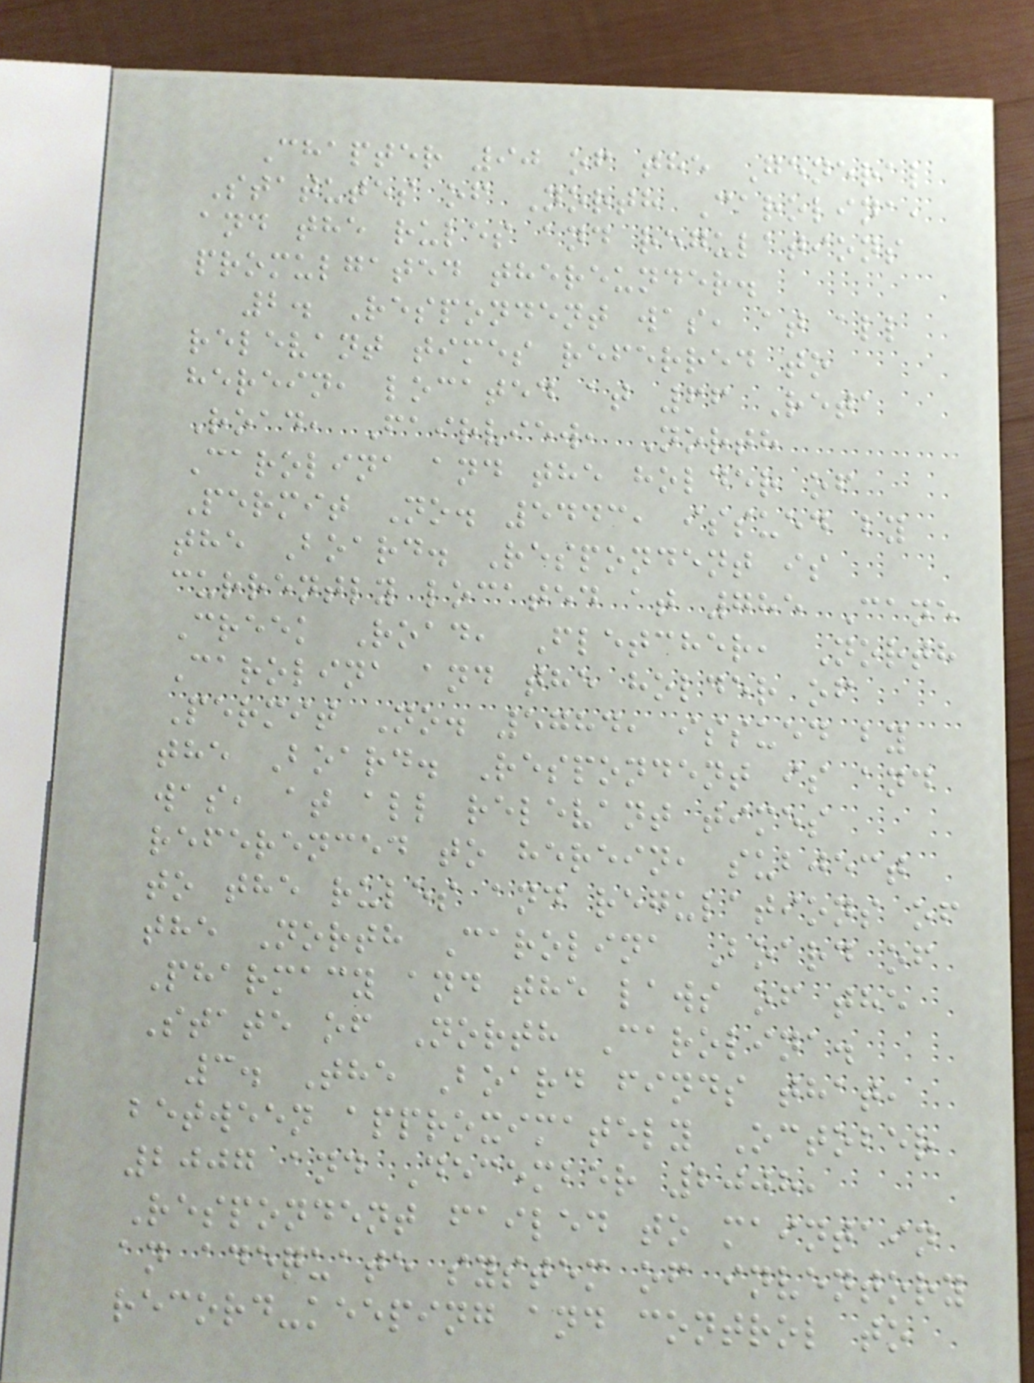Chapter 90 of the General
Statutes of North Carolina,
and the rules and regulations
promulgated thereunder.
2. Respondent was, at all
relevant times referred to
herein, located at 66 Reta
Road, Fairview, North
Carolina and the holder of
Permit No. 5443, issued by
the Board. Respondent is
currently located at 785 Cane
Creek Road, Fletcher, North
Carolina and the holder of
Permit No. 5784, issued by
the Board. Respondent is and
was, at all relevant times
referenced to herein, subject
to the rules and regulations of
the North Carolina Board of
Pharmacy and the laws of the
State of North Carolina.
3. The Board finds that,
between approximately October
2007 and December 2008,
Respondent failed to maintain
an adequate system of inventory
record-keeping and control to
